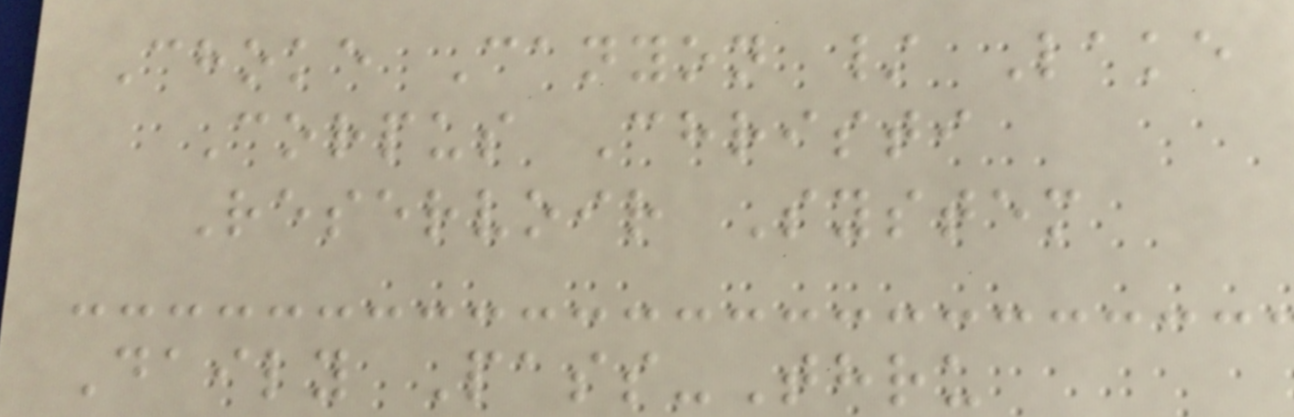Choke Canyon / Lake
Corpus Christi
Reservoir System
Daily Pass-Thru
